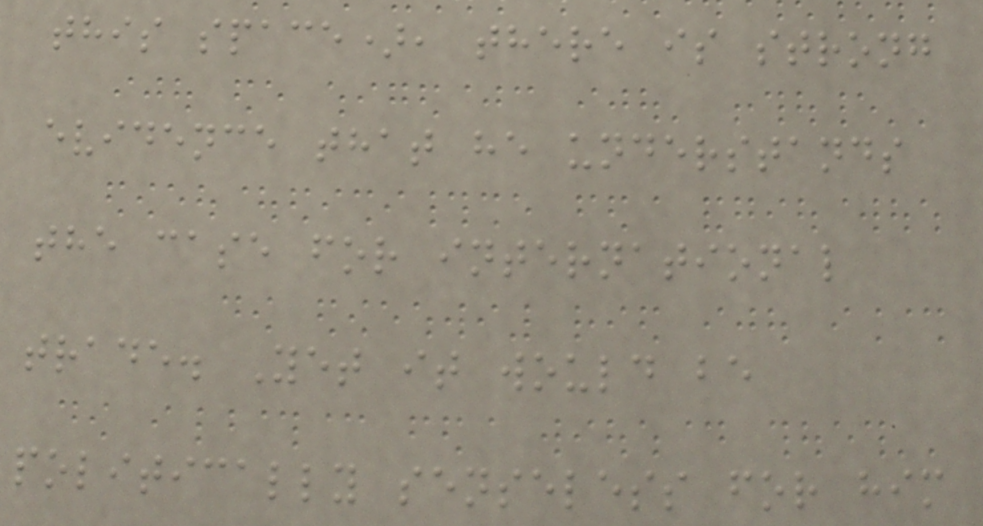this space), there is strong
evidence that he understands
the case for international
trade. Yet it would be
politically senseless for him
